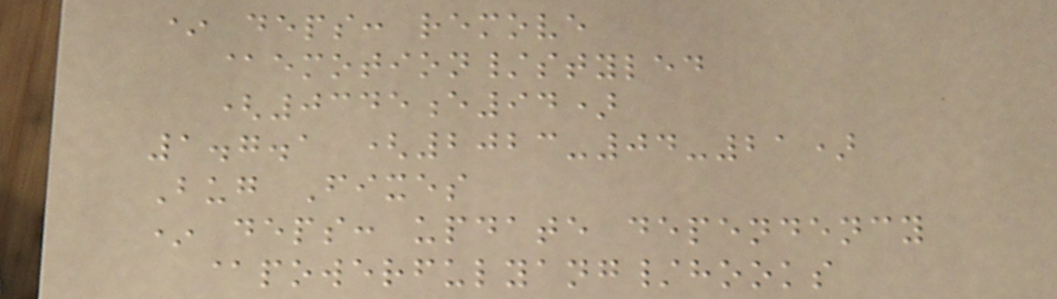* deps: remove
@emotion/styled
(0345e94)
1.7.1 (2023-04-21)
Bug Fixes
* deps: update dependency
@powerfulyang/hooks
